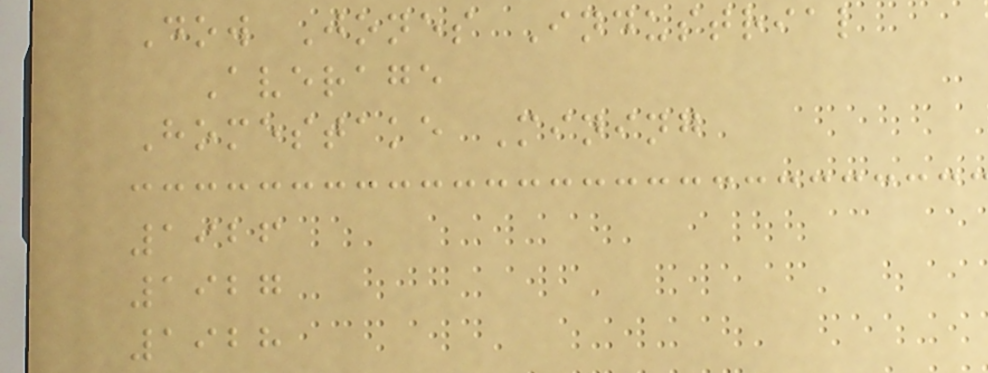Dow Jones Industrial
Average
Homestake Mining
1926
1927
1928
